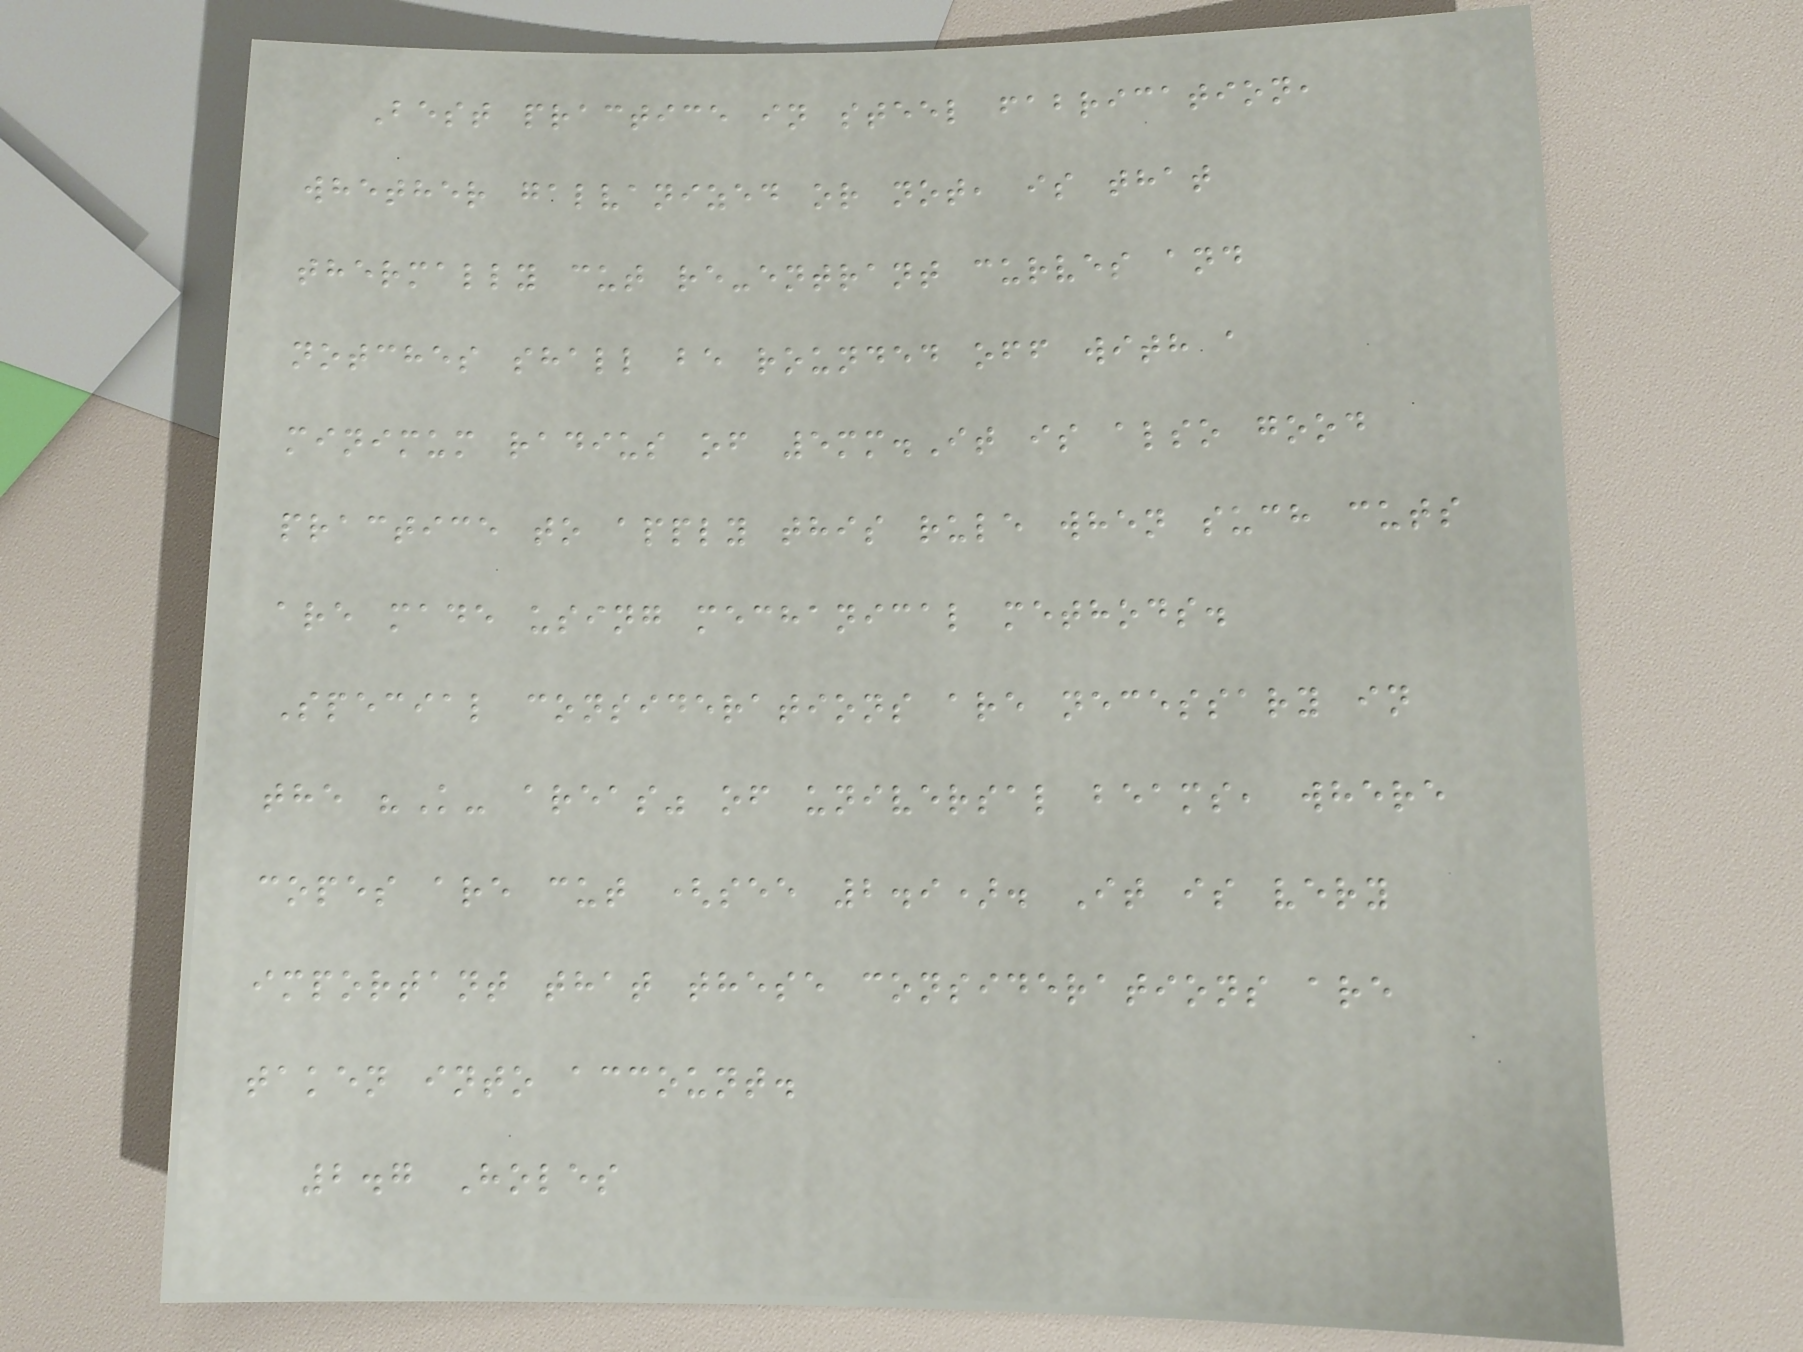Best practice in steel fabrication,
whether galvanized or not, is that
thermally cut re-entrant curves and
notches shall be rounded off with a
minimum radius of 5mm.It is also good
practice to apply this rule when such cuts
are made using mechanical methods.
Special considerations are necessary in
the "K- areas" of universal beams, where
copes are cut (see 2.9). It is very
important that these considerations are
taken into account.
2.7 Holes
